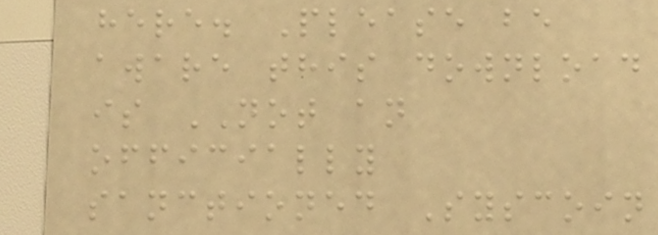here. Please be
aware this download
is NOT an
officially
sanctioned Syscoin
